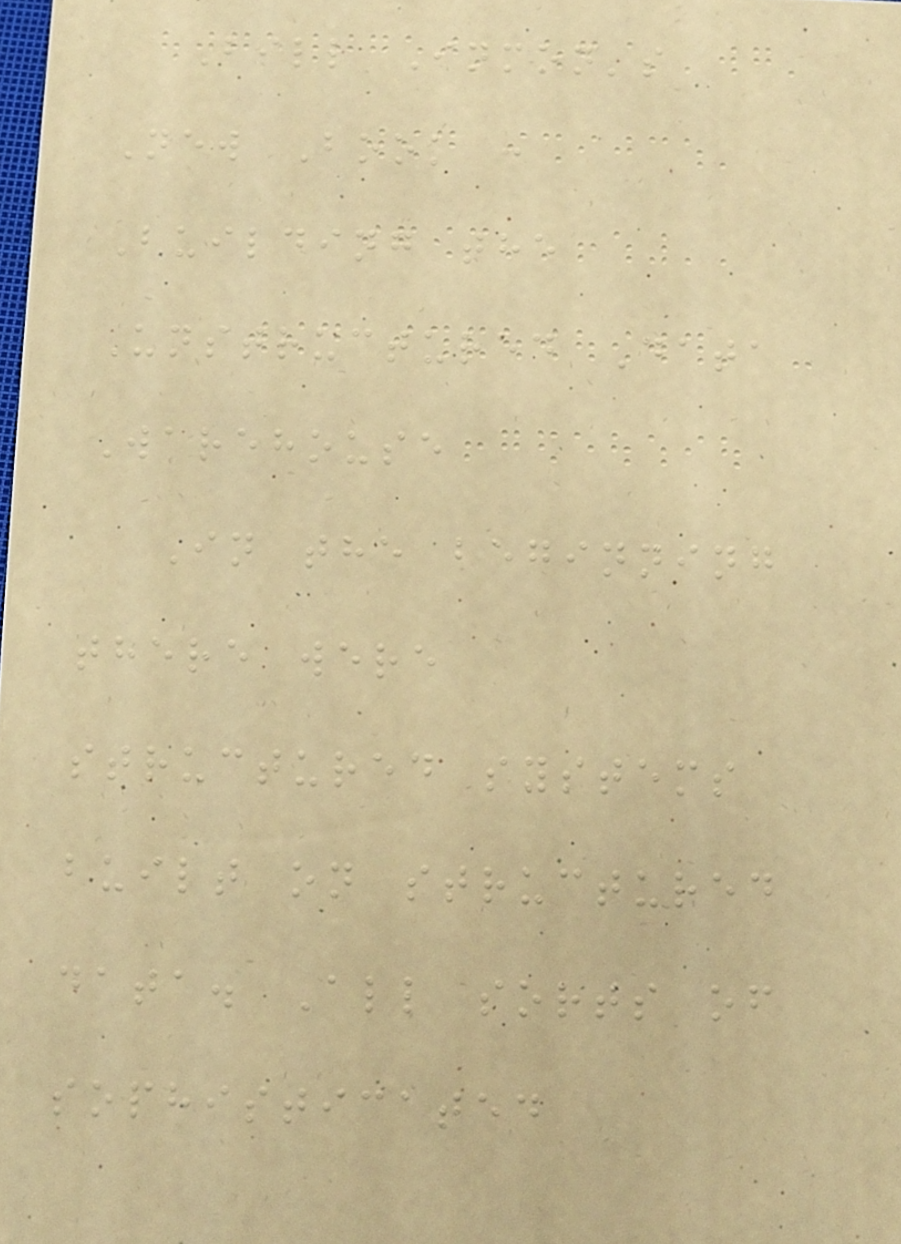Bill Inmon's
New Book :
Building the
Unstructured Data
Warehouse
In the beginning
there were
structured systems
built on structured
data. All sorts of
sophisticated
